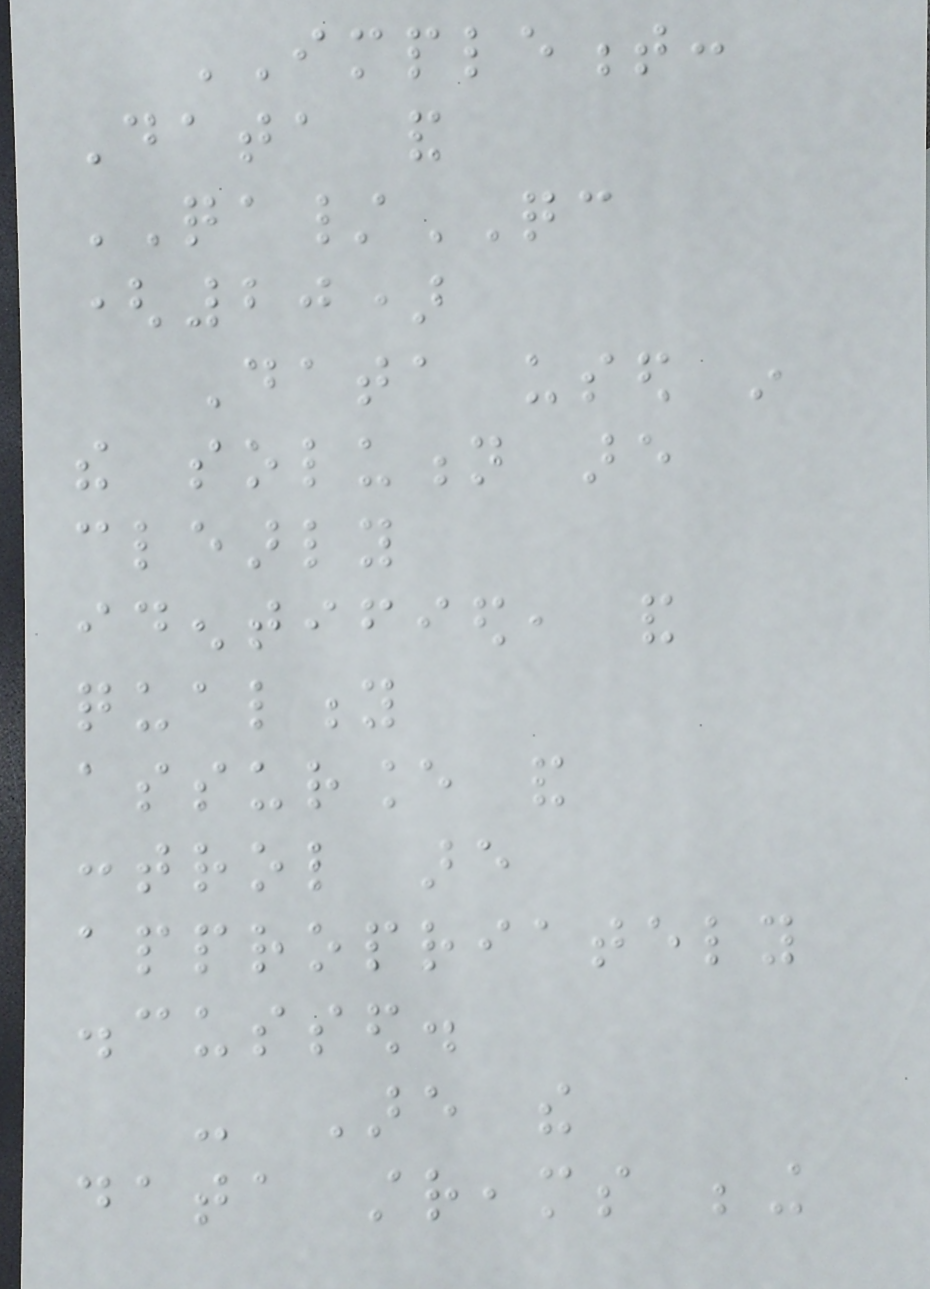IMPLEMENT:
Data and
QA/QC
(20)
Data used in
the solution are
clearly
identified, and
quality
assurance and
control are
appropriately
discussed.
- Are the
data streams being
